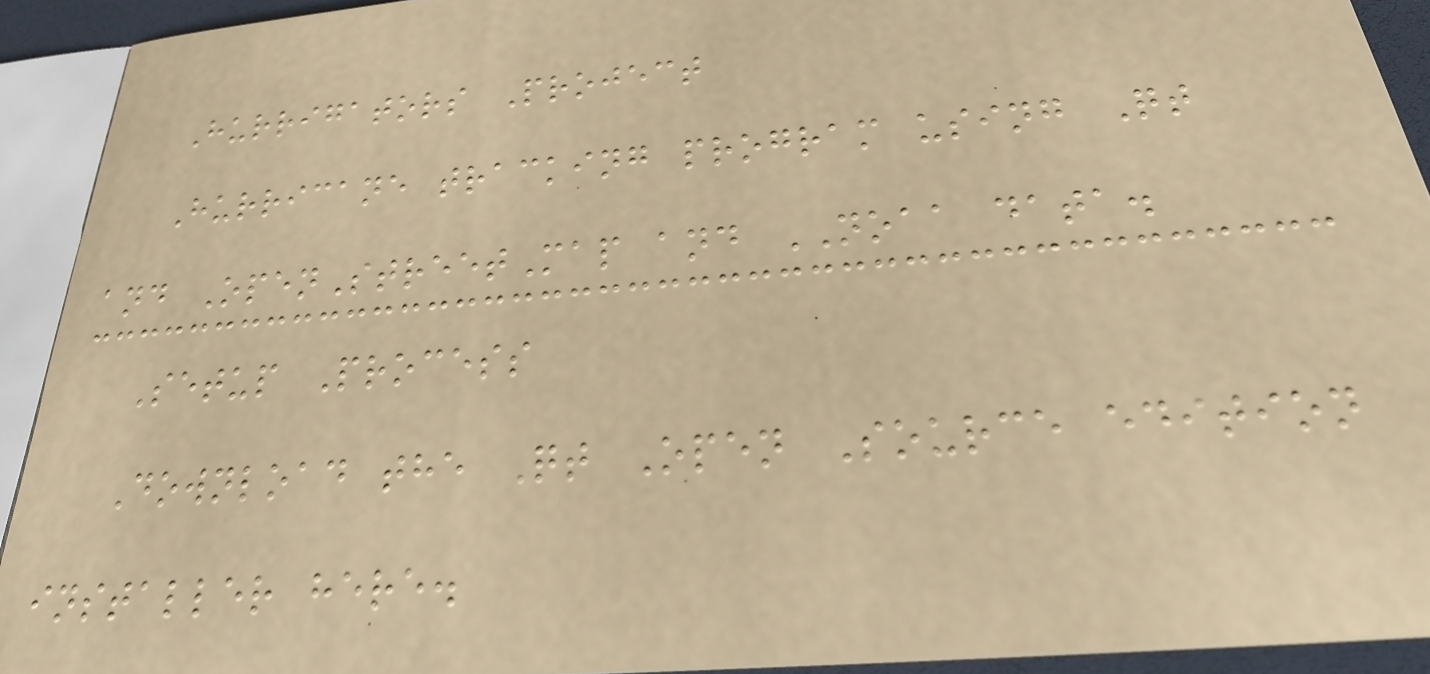Hurrigators Project
Hurricane tracking program using Qt
and OpenStreetMap and NOAA data.
Setup Process
Download the Qt Open Source edition
installer here.
